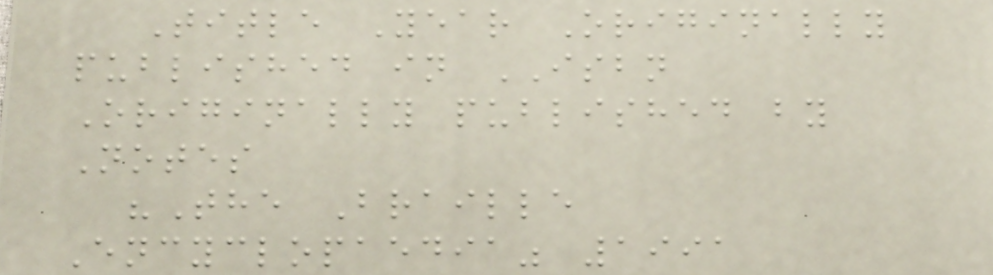Title Year Originally
published in ISBN
Originally published by
Notes
"The Braille
Encyclopaedia" 1991
